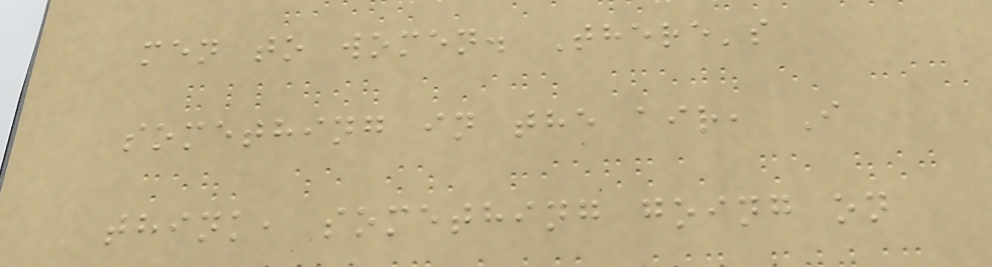men to women. There's
something in the air, I
think, something going on
